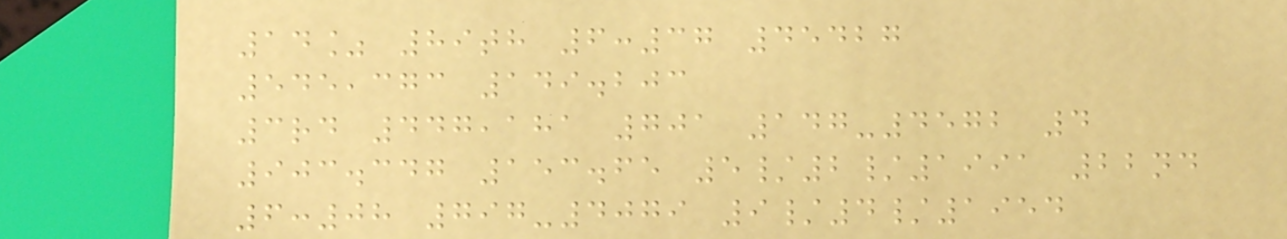14% 89th 6:37 45427
545,373 149.203
3rd 447,181 701 147-4572 4
903.347 153.65 5/2/1991 22nd
6:08 797-4079 9/4/1954
